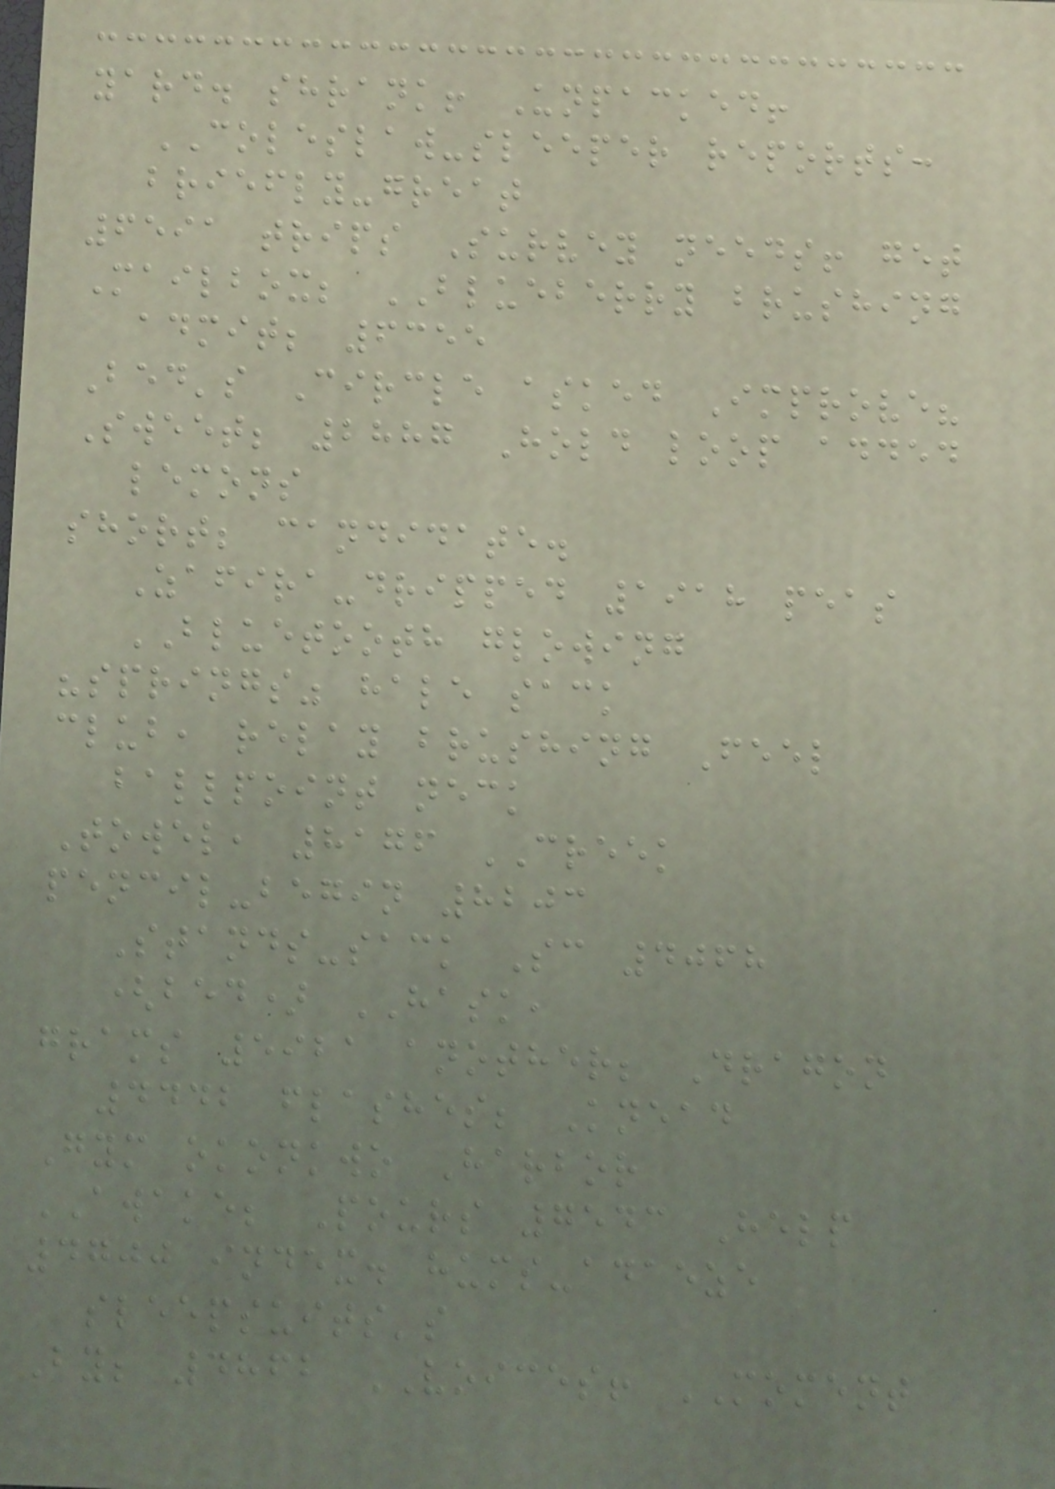yard. shrank! Unpacked!
COLESLAW-sleeper reports:
briefly-great
6591 trips Survey needs! get
Mailbox; BLUEBERRY brushing
admit; 6355
Bed's Circle asked Improve?
Sweet; 2887 Hold loop added
lemons
short; candidate.
Zafira-dripped 1918 peas
BLUETOOTH glowing
"springs" hale sack
club, relay brushing Feel
ballpoint neck
Towel, 8176 CREEK
pencil-begin 8203
Stands-sack Sc 4068
(bed) HASK,
grams 5921 another; Dragon
4442 flashes; Knead
Gym okonkwo Harbor
AWAKE; Pours 7543 Help
4700 index. hums-adaeze
sleepsuits's
By; 4862 VOICES! MOMENT
